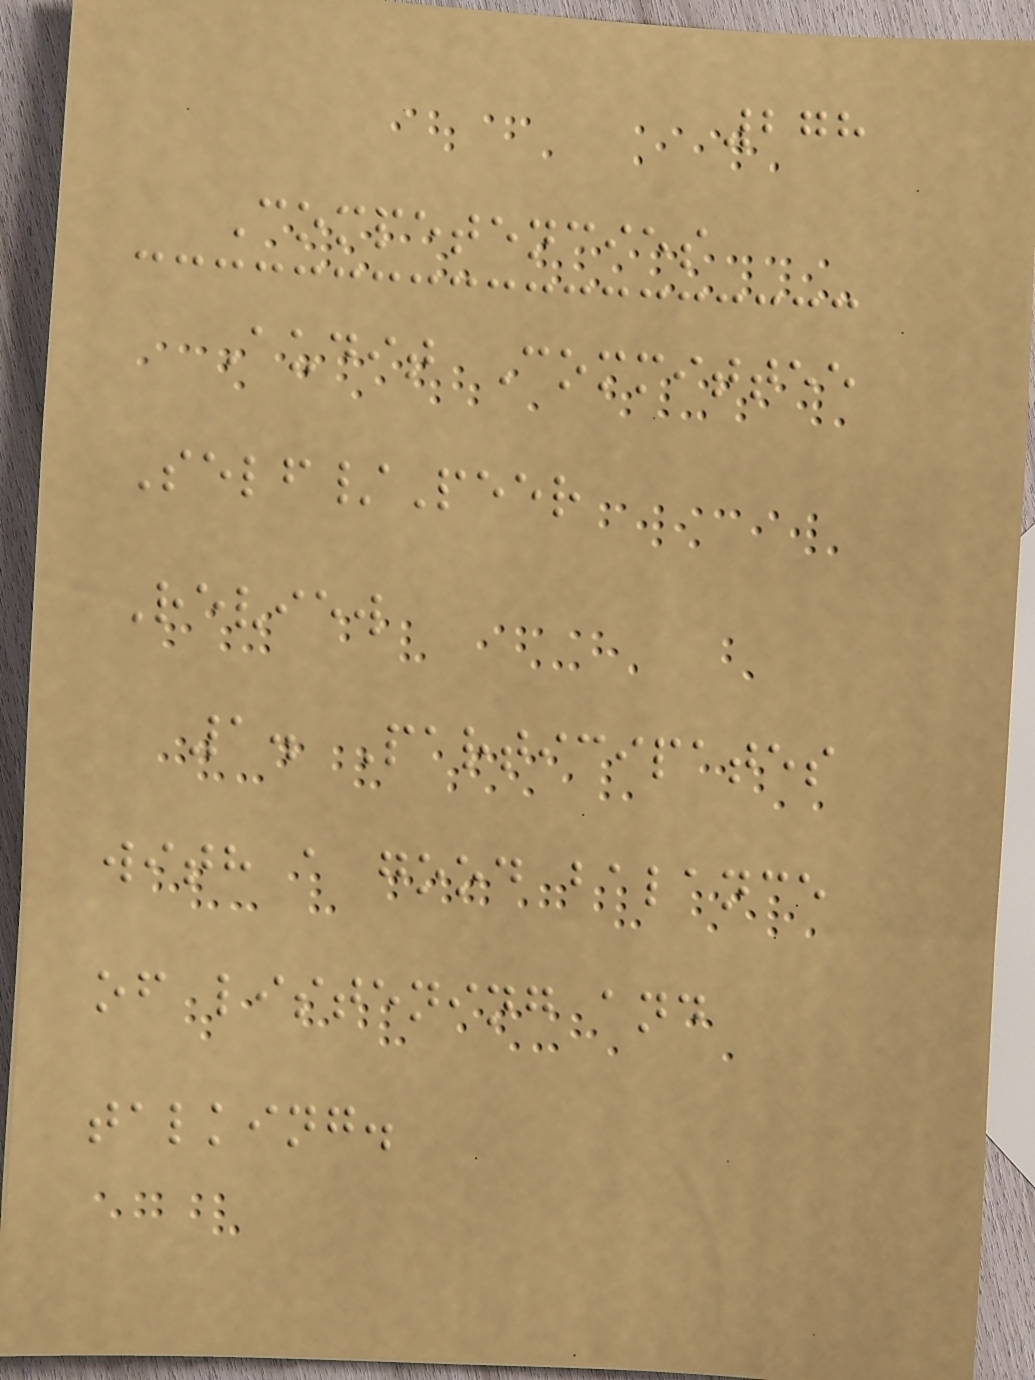278
Competencies
Audit Committee
Self/Peer
Review
1. Participates
with a good balance
of listening and
talking.
